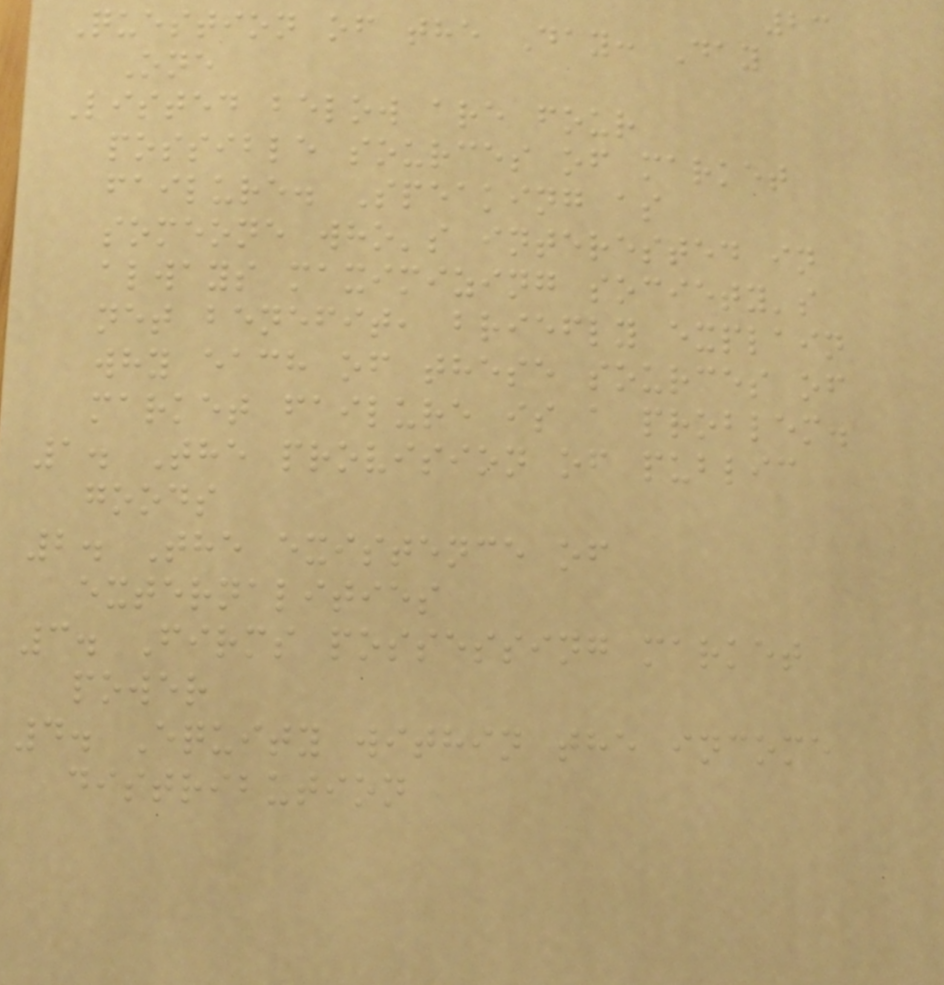23
Question of the Day: Day
One
Listed below are four
possible sources of market
failure. Speaking as
someone who's interested in
always maximizing society's
net benefit, briefly explain
why each of these sources of
market failure is a problem.
1. The provision of public
goods
2. The existence of
externalities
3. Firms possessing market
power
4. Equity within the income
distribution
